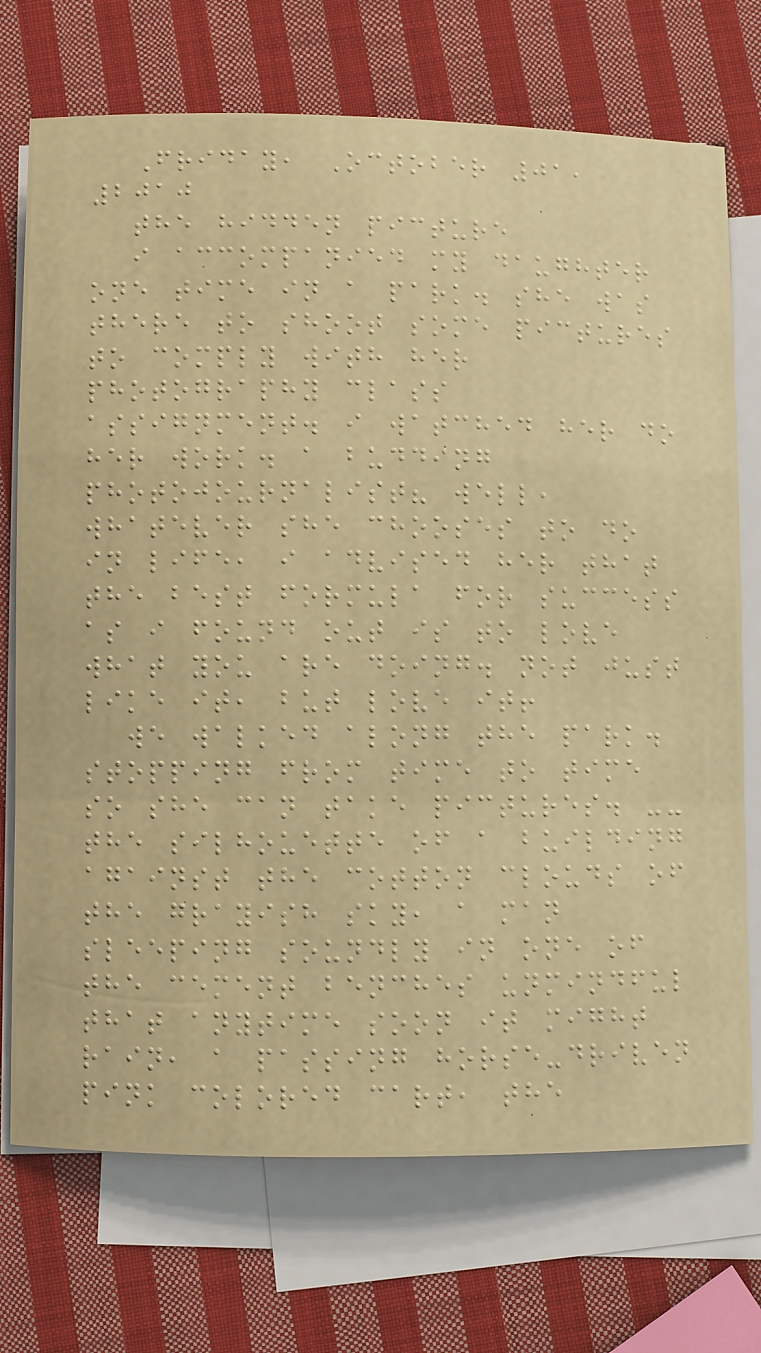Friday, October 01,
2010
the hidden picture
i accompanied my daughter
one time in a park. she was
there to shoot some pictures
to comply with her
photography class
assignment. i watched her do
her work. a budding
photojournalist? well,
whatever she chooses to do
in life, i advised her that
the best formula for success
as i found out is to love
what you are doing. not just
like it, but love it!
we walked along the park.
stopping from time to time
so she can take pictures. --
the silhouette of a building
against the cotton clouds of
the grayish sky, a man
sleeping soundly in one of
the cement benches unmindful
that anytime soon it might
rain, a passing horse-driven
pink colored cart, the
